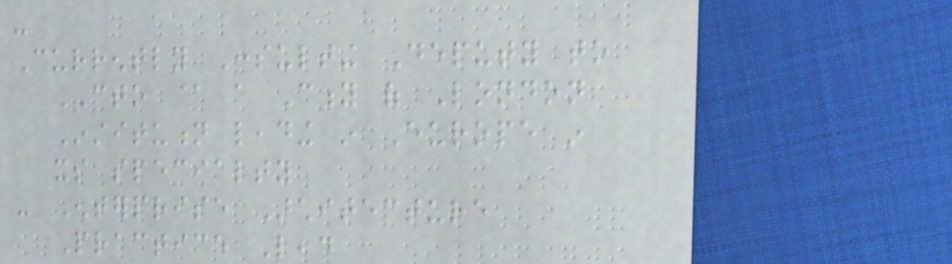-
Currently Consulting Deputy to
CTO @ a City of London
Institution leading in Europe in
its specialty
- Enterprise Architecture
Practice Lead
